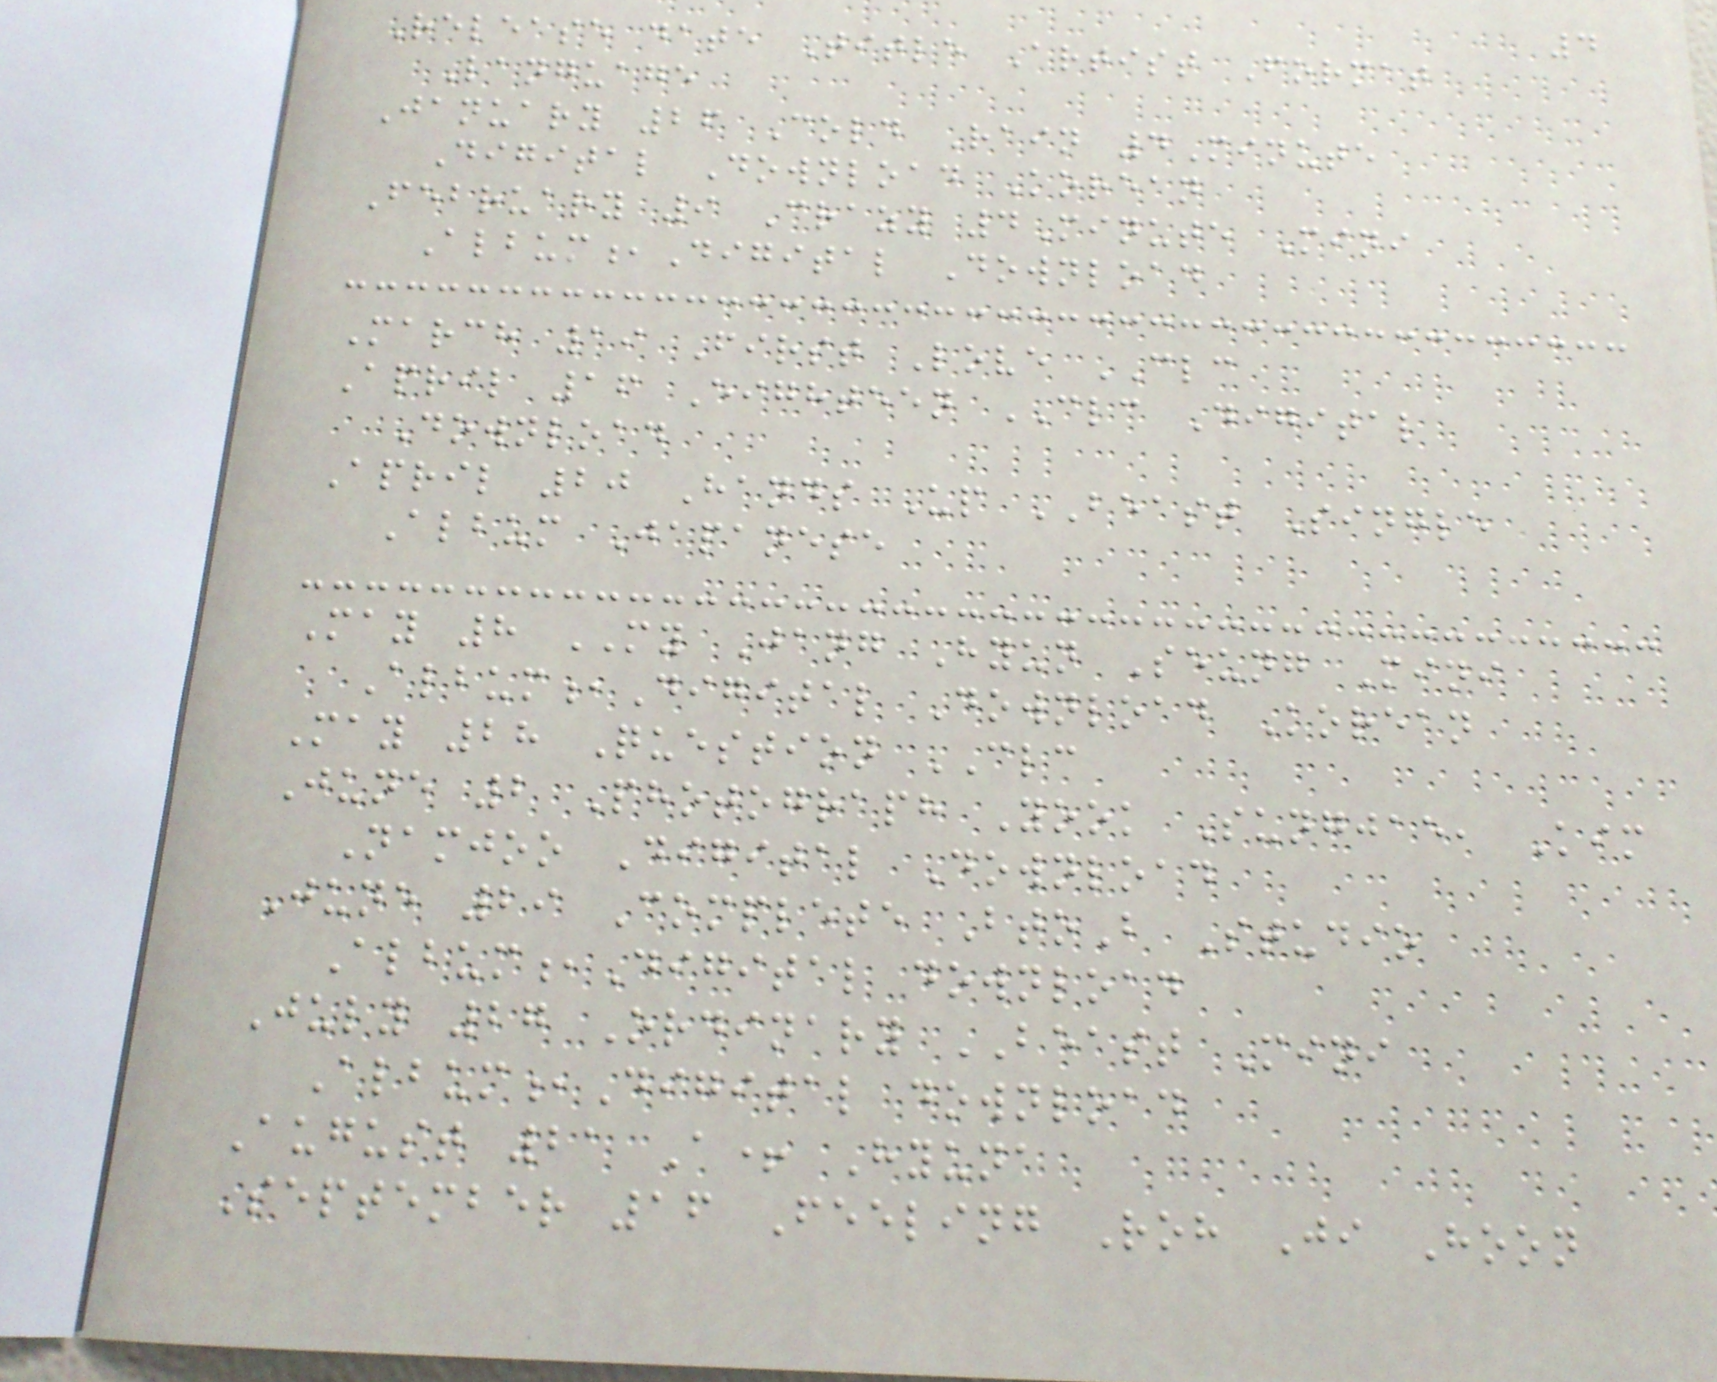4
Release date Title Artist Format
Language
January 26 Cold Rain 4Minute
Digital Download Korean
February 9 Crazy 4Minute Mini
Album,Digital Download
March 19 First Love CLC
April 16 Eighteen CLC Digital
Download
April 20 Hands Up BEAST Single
Album Japanese
May 8 MY Jang Hyun Seung Mini
Album,Digital Download Korean
May 28 Question CLC
June 2 Photograph Yook Sungjae, Kim
Namjoo Digital Download
June 29 Complete BtoB Studio
Album,Digital download
July 27 Ordinary BEAST Mini
Album,Digital download
August 21 A+ Hyuna
September 16 Feeling Roh Ji Hoon
